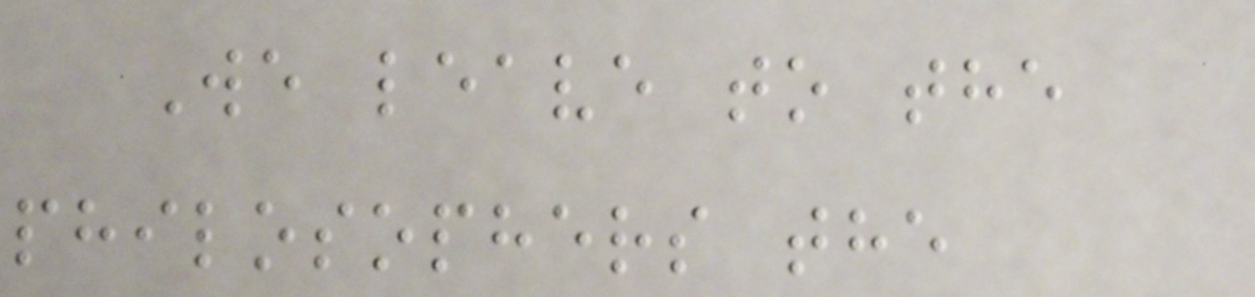We leave to the
philosophers the
